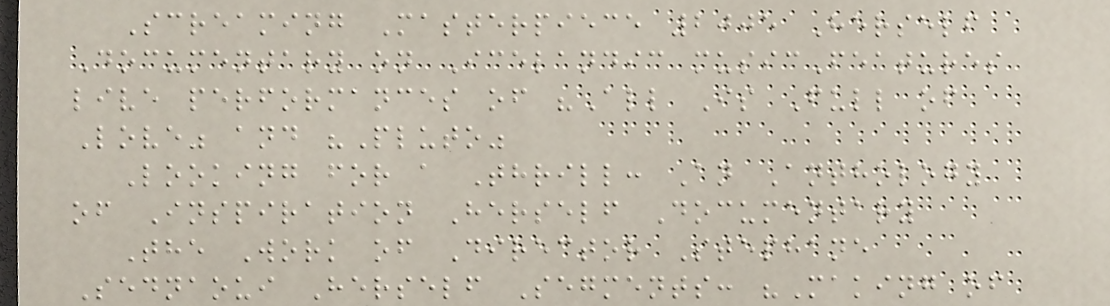Screaming Masterpiece 2005 Herself
Documentary on Icelandic musicFeatures
live performances of "All Is Full of
Love" and "Pluto"
Looking for a Thrill: An Anthology
of Inspiration Herself Documentary
The Work of Director Stephane
Sednaoui Herself Segments: "Making of
